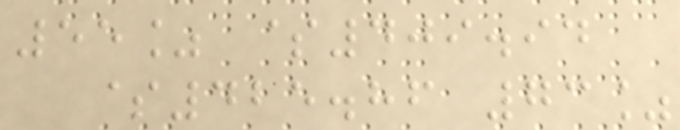55% $409.94
$425.86 73%
